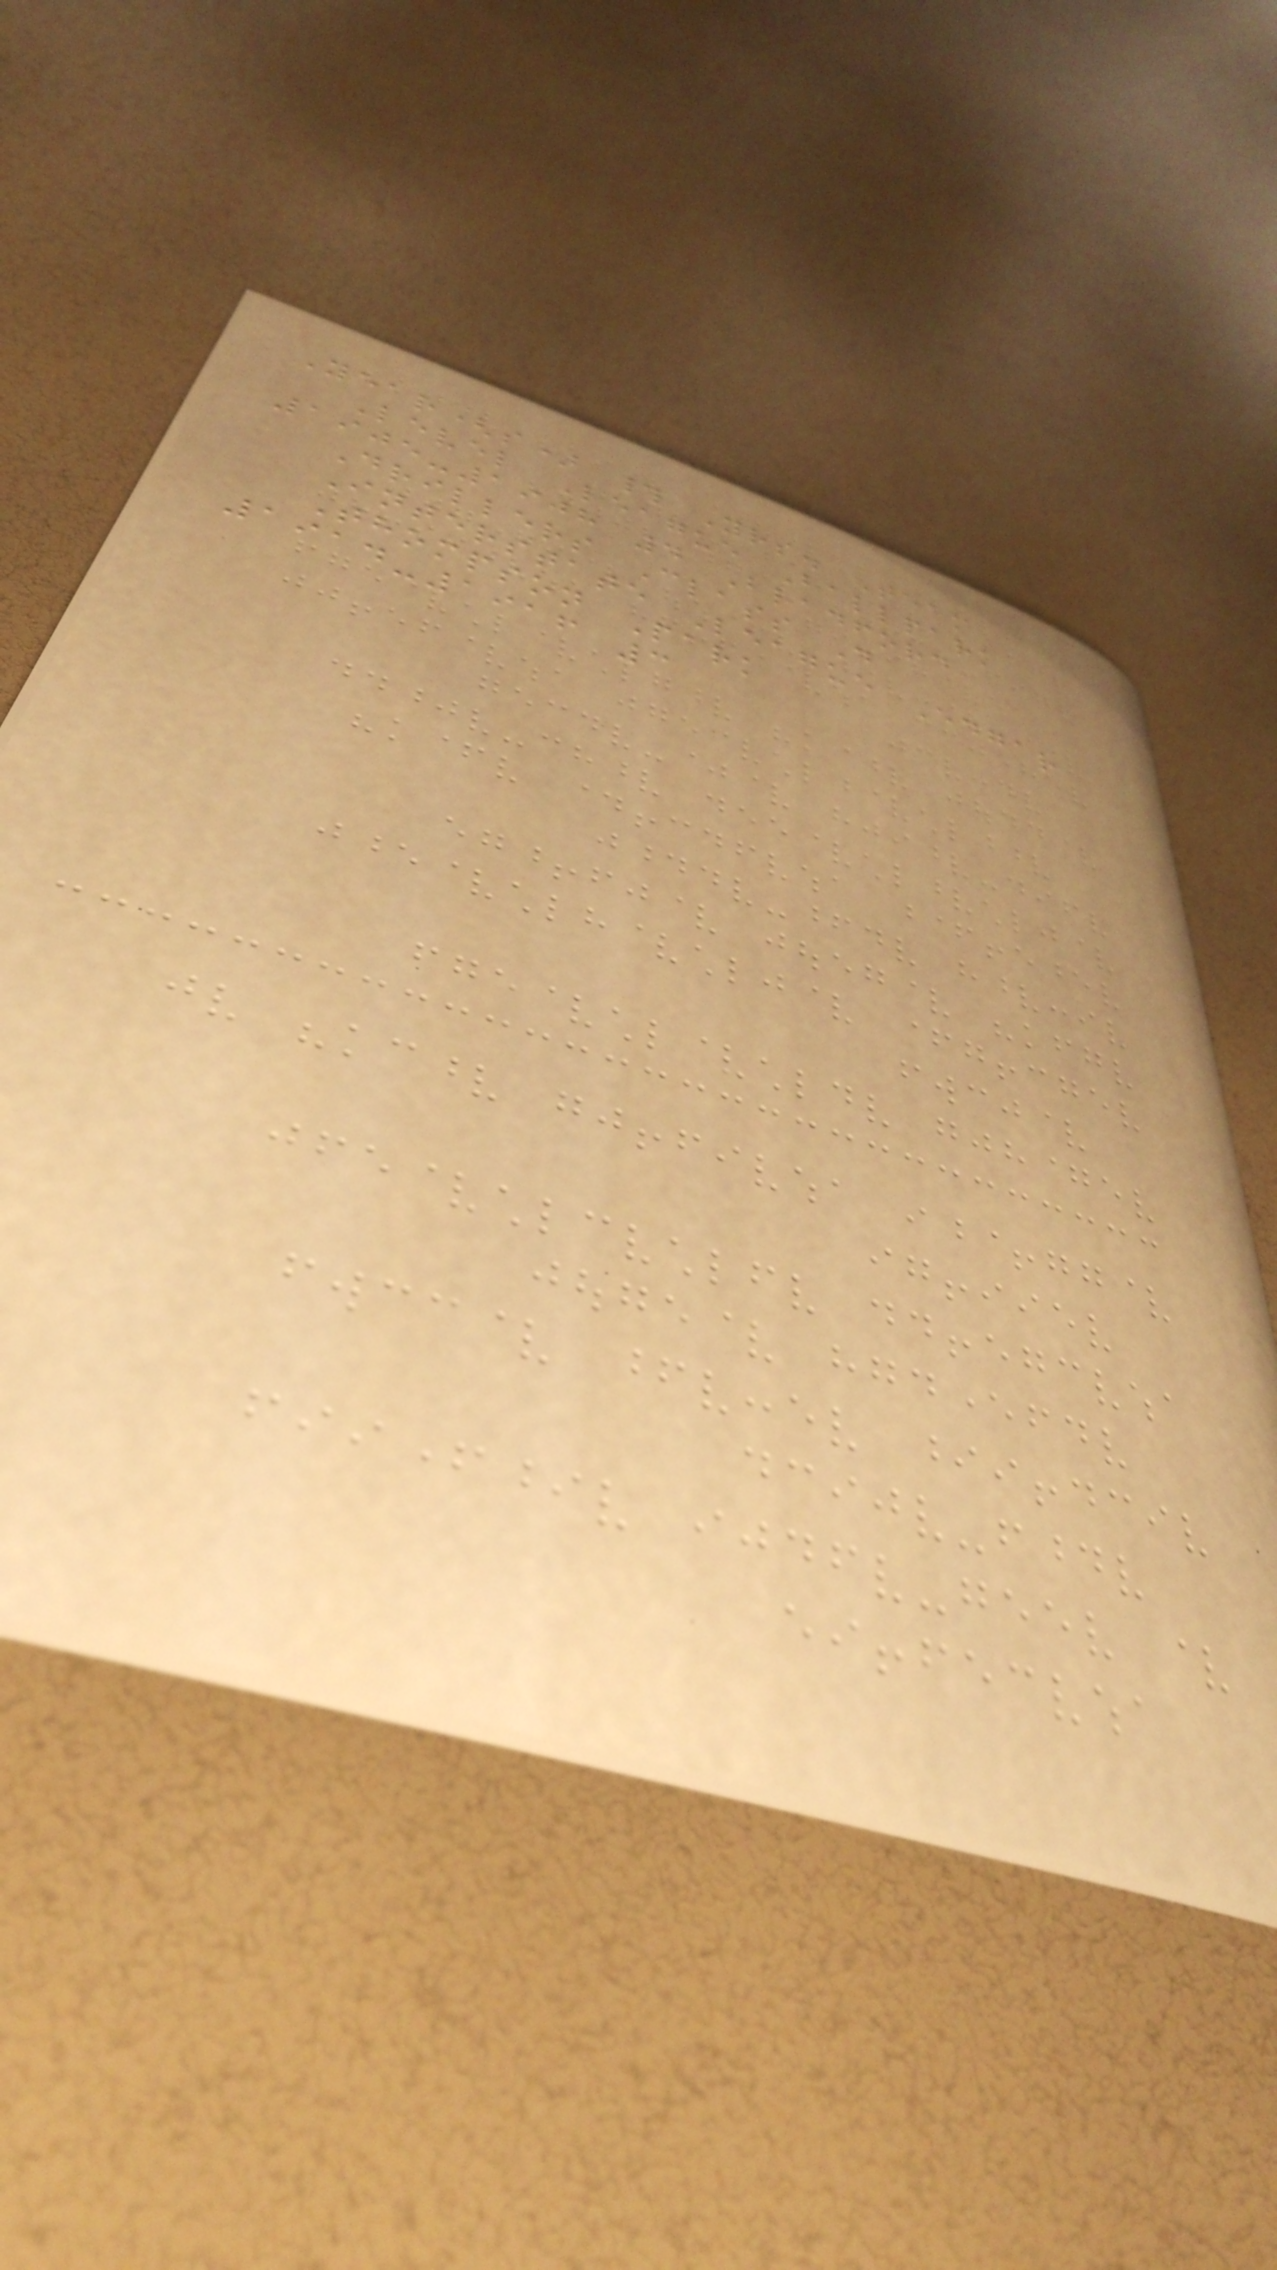Year(s) # Yrs. Team
Level League Ballpark
1905-1908 4 Bradford
Drillers Class D
Interstate League Edgar
Thompson Park
1914-1916 3
